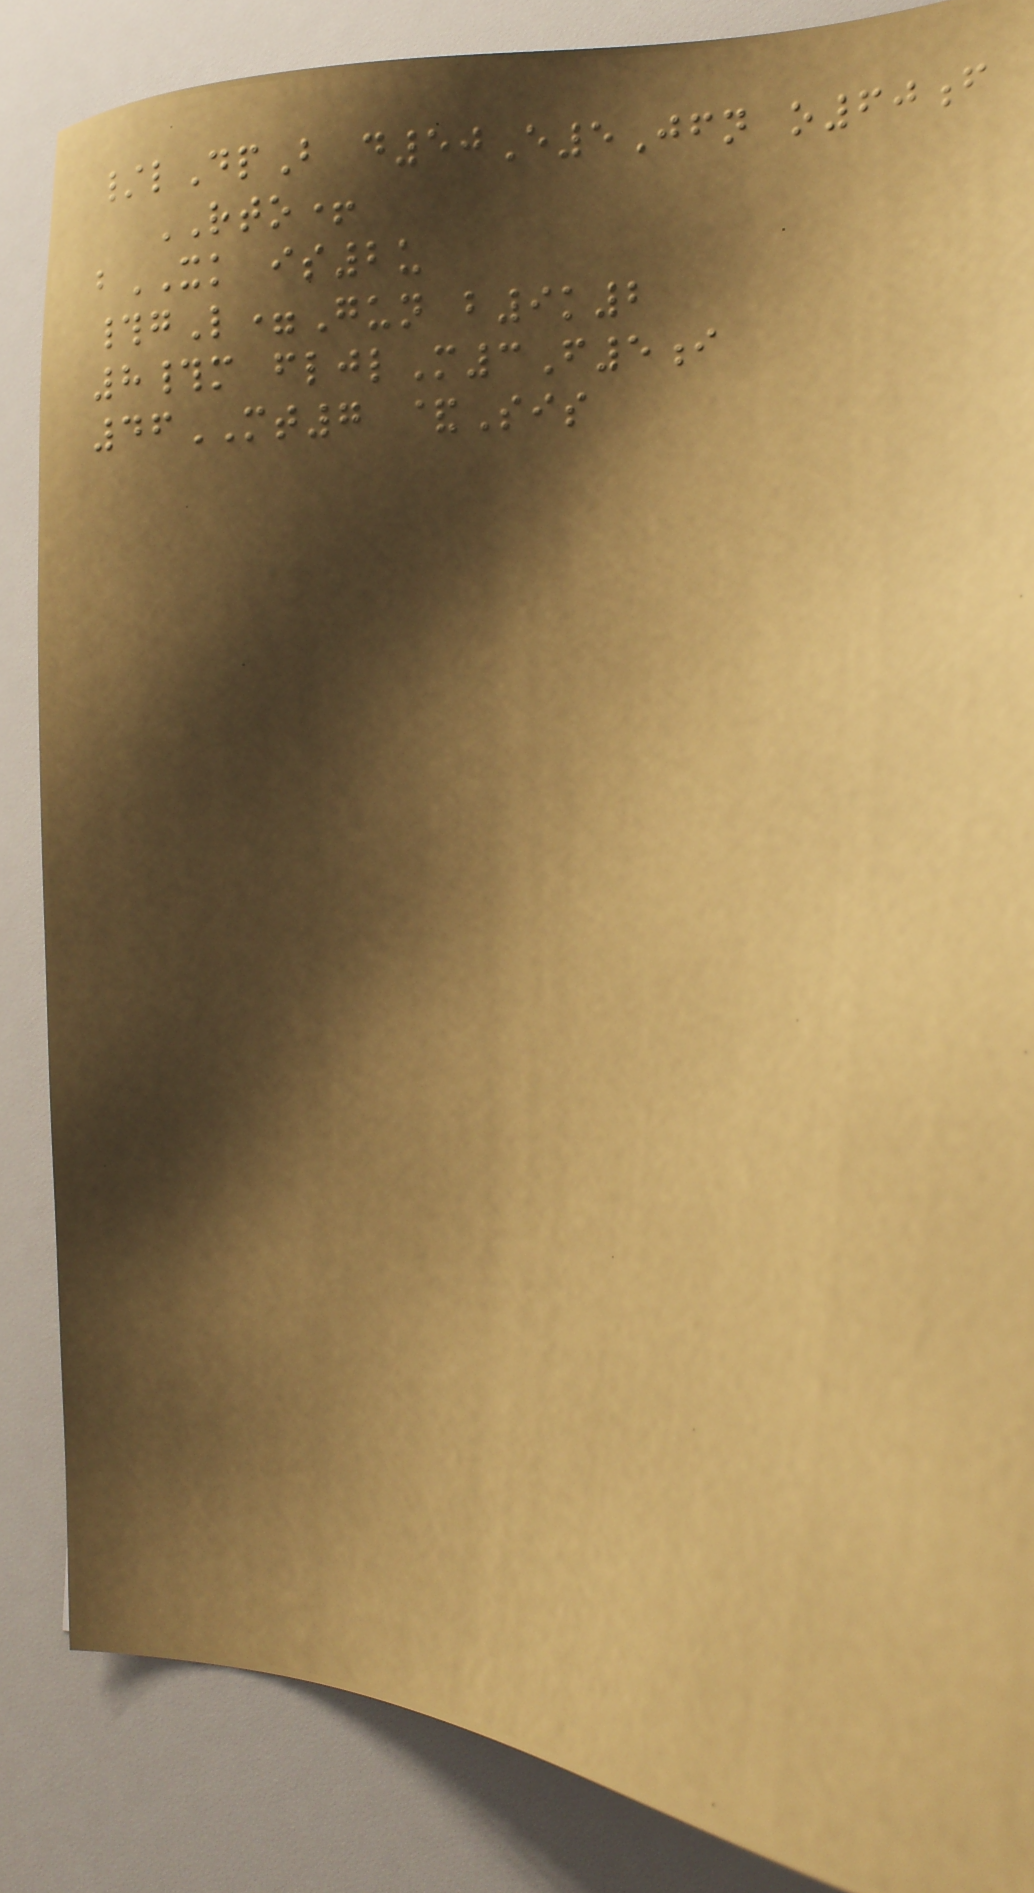/lDpB d50E5Jfn o60f
RTO+
bXK is2u
#gL=Gun b9k2
8#m fljlM3F5i
46MT7 &Sis
